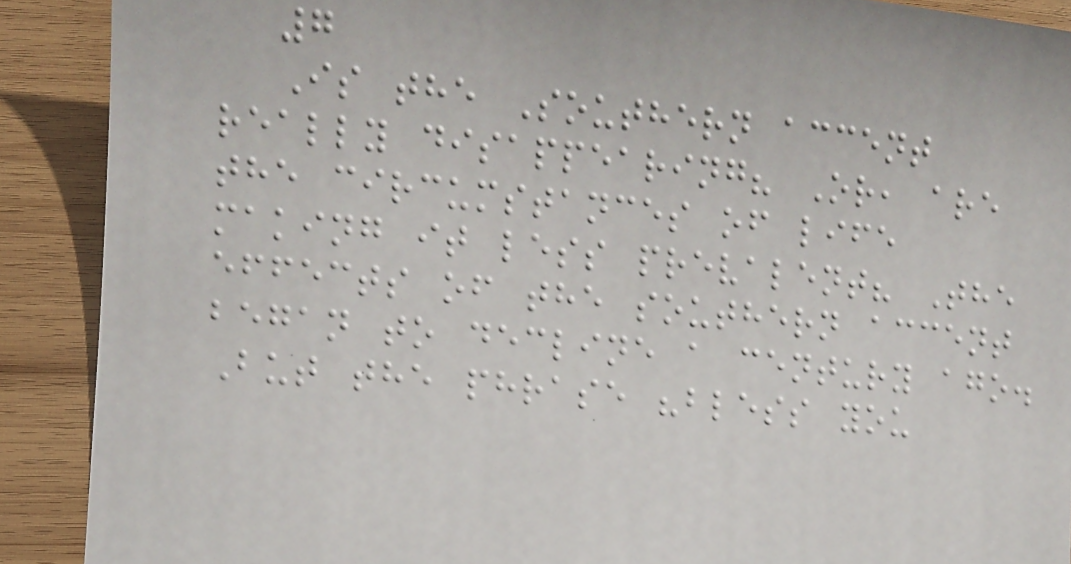7
Is the Southern accent
really disappearing? Or, are
the circumstances of life
making it less prevalent? The
effects of the southern accent
began to decline a century ago.
But the phrase "bless you
